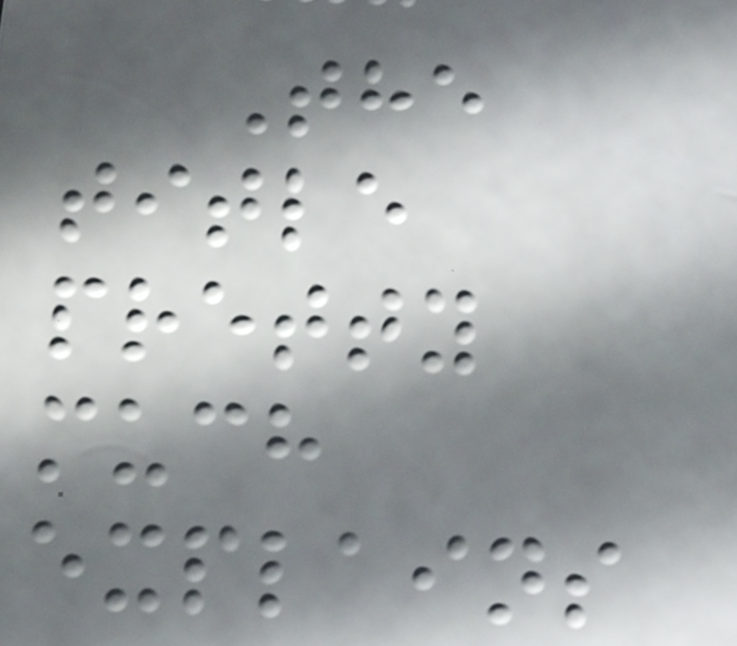The
title
pretty
much
explains
